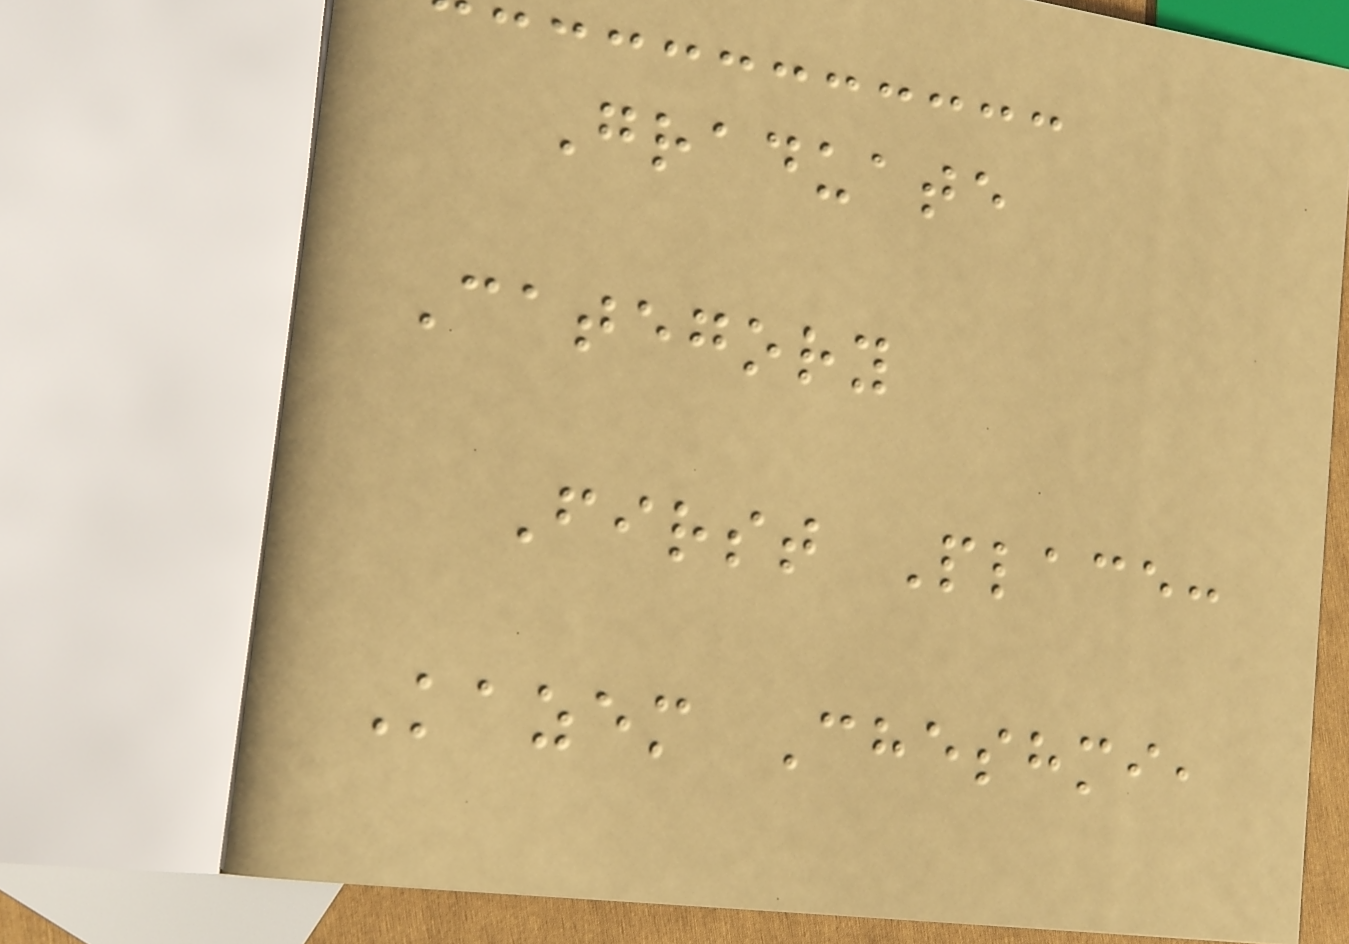Graduate
Category
First Place:
Kazem Cheshmi,
